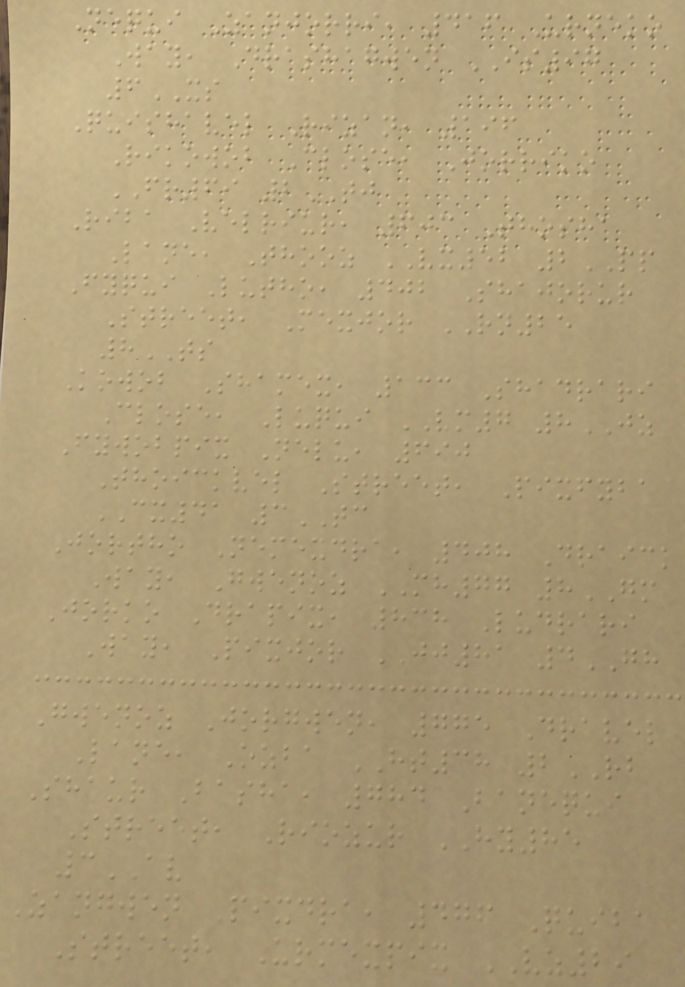Nequi Zanjorri, 416 Urneko
Way, Drashagwen IS97
6XS
Quishavel Rizan, 196
Rikowob Close, Jorriko
FR69 2TJ
Riba Velriur, 603 Thosha
Lane, Thooz VX52 2PP
Fyqui Lutho, 402 Shajorur
Street, Mexjor RN25
8TS
Kowob Shamex, 133 Shadrari
Close, Luqui VM7 8JZ
Fywobpix Nelu, 690
Thoickvel Street, Pixfyba
CX41 3TC
Jortho Nemexdra, 408 Draick
Way, Gwenoz MH77 8GM
Jorko Drapix, 838 Ludrari
Way, Pixjor JJ81 4GH
Gwenoz Jorgwen, 775 Dravel
Lane, Ozba HT38 2RB
Shaur Basha, 784 Banequi
Street, Riozur HY85
3AV
Zangwen Pixdra, 476 Quiba
Street, Urmexpix VZ29
